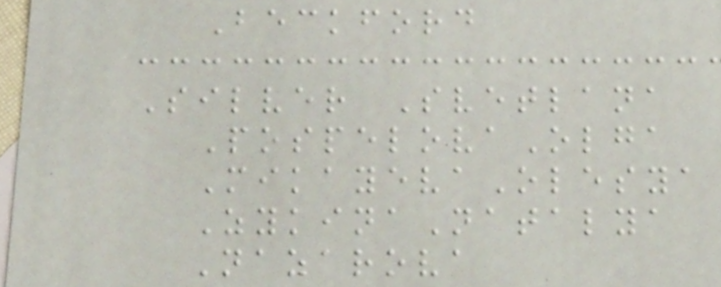Beckford
Silver Svetlana
PospelovaOlga
MikayevaOlesya
ZykinaNatalya
Nazarova
